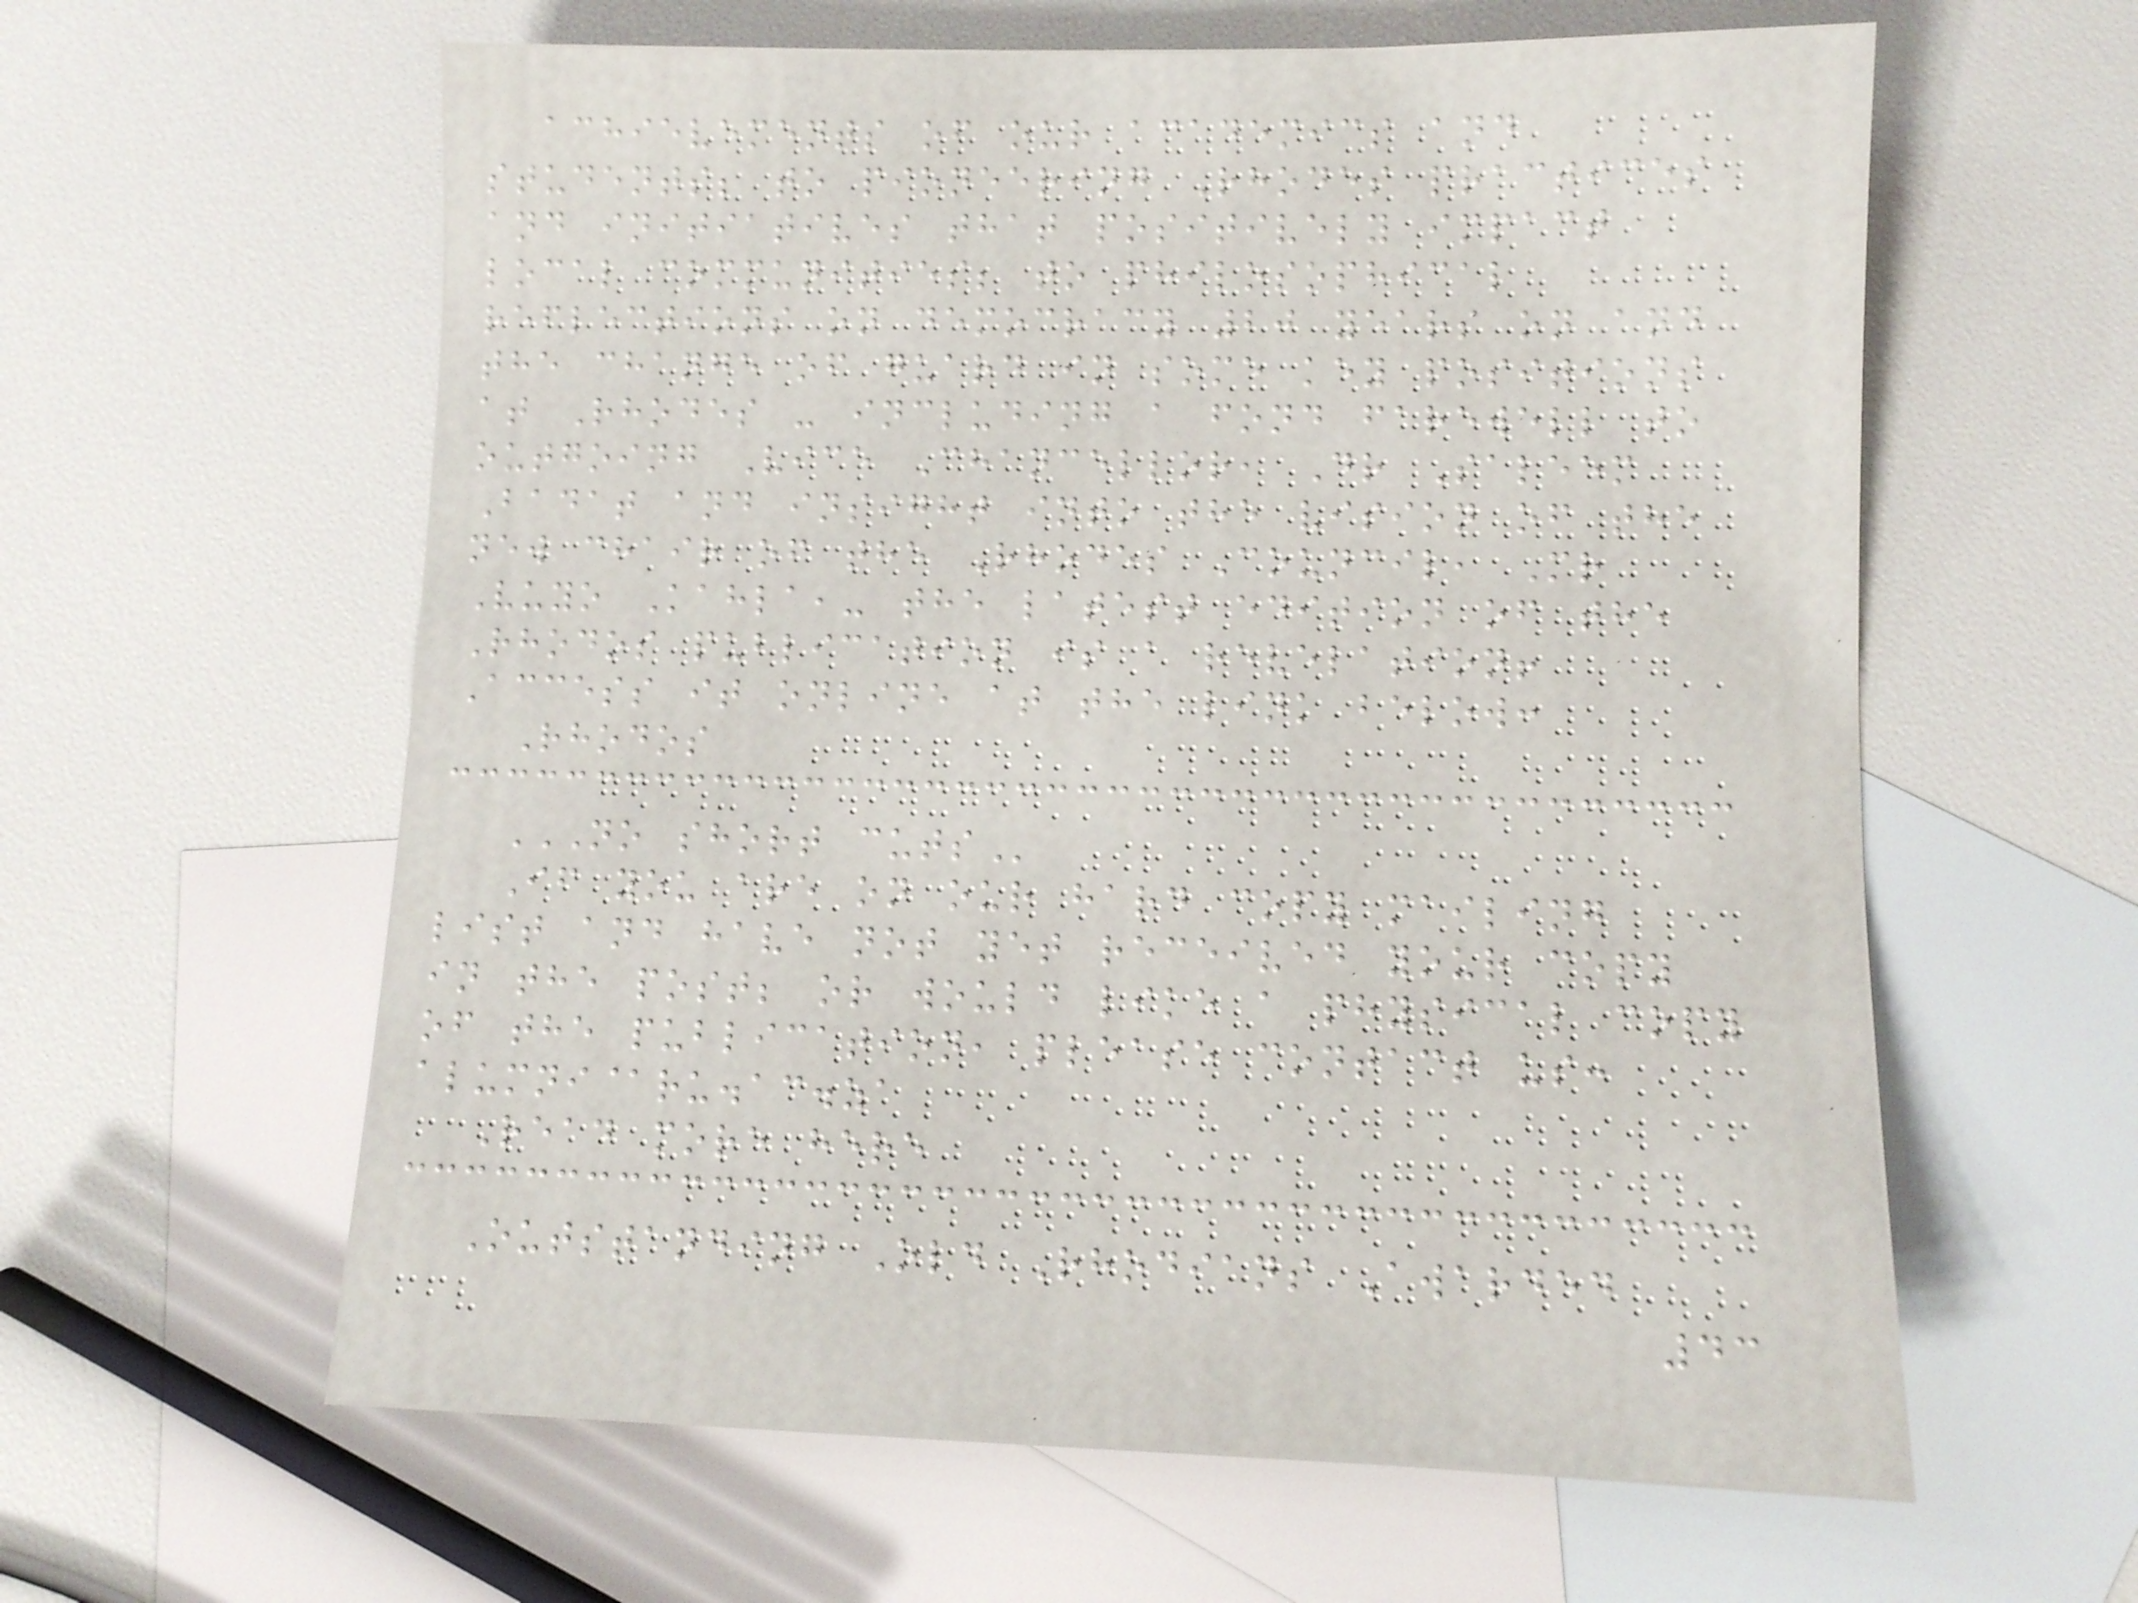achievements of our academics and
students; to pioneering Rhodes practices
and initiatives that positively impact
local communities; to philosophical
reflections on democracy 20 years on and
the change of guard in some key positions
at Rhodes - including a fond farewell to
outgoing Vice Chancellor, Dr Saleem
Badat and insight into the vision of the
new chair of the Rhodes Council, Mr
Vuyo Kahla,- the latest edition of the
Rhodos publication is a revelation!
Access it online at the link below:
Rhodos
NO SHORT CUTS
If you are on our hard copy mailing
list and have not yet received your copy
in the post; or would like a physical copy
of the publication, please contact us:
alumni@ru.ac.za
Read more here
Outstanding Old Rhodians Awarded
43
